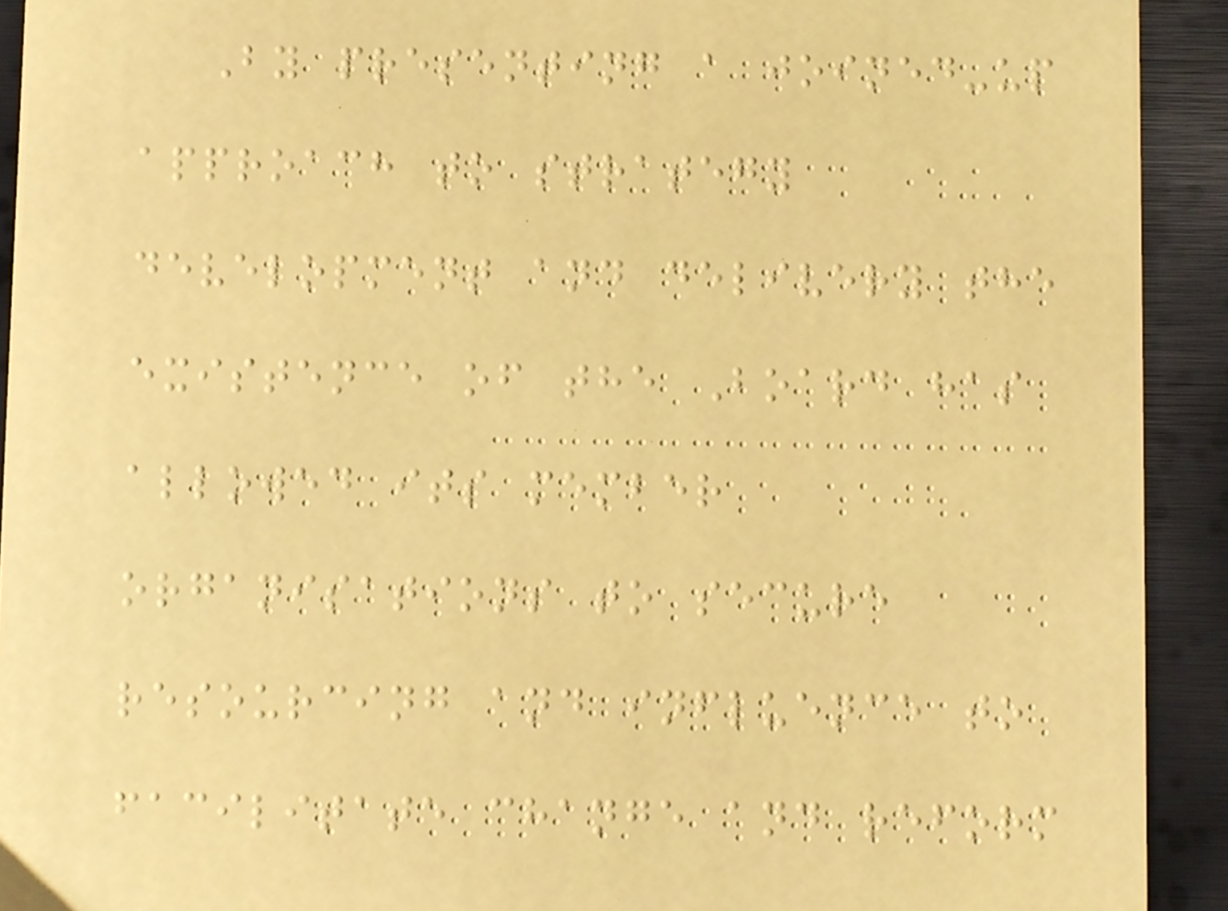By presenting a joined-up
approach to strategy
development and delivery the
existence of the Board has
allowed its member
organisations to secure
resourcing and influence to
facilitate change and reform
